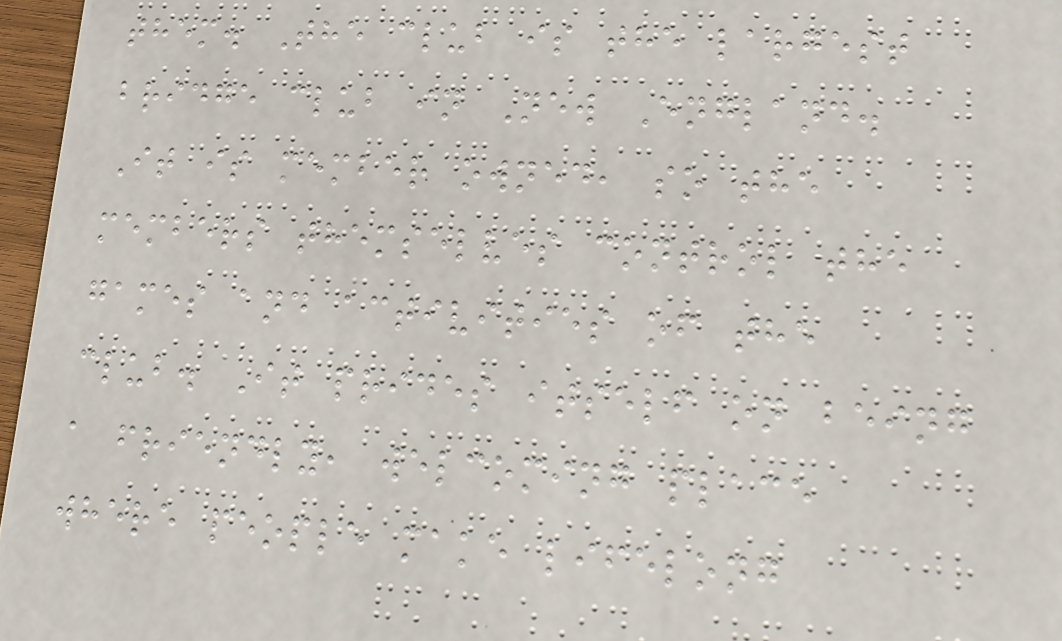them. The club is the largest
bridge club in New England.
It is member owned, so the
members themselves control the
games and activities of the
club. It prides itself on being
a friendly, welcoming place
where people make lifelong
